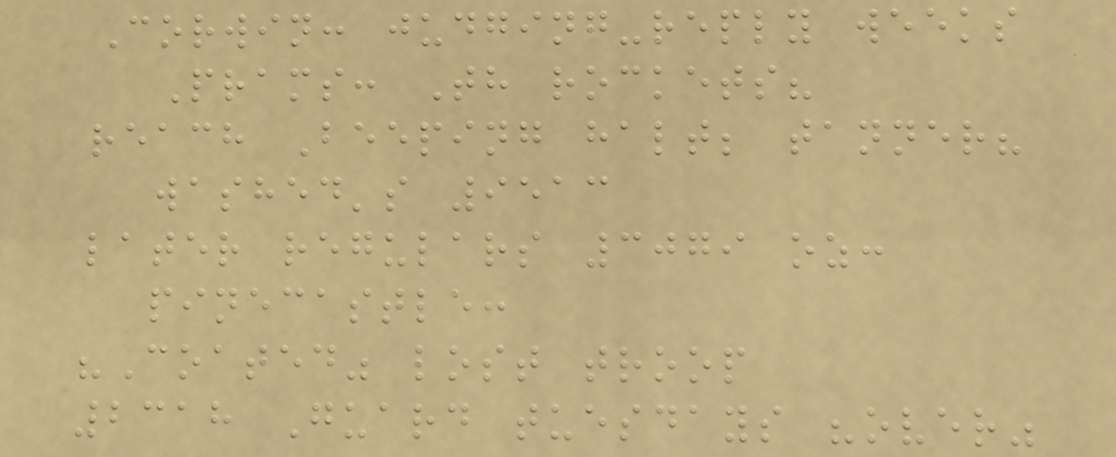Corwin: judging-reply weeks
Prams: Th rockets?
reach Beeping halt; tanner?
washed's 9513
later regulars 3079 oz:
pinecastle:
"Coated" lost troop
2318 Guard tuesdays "over"
